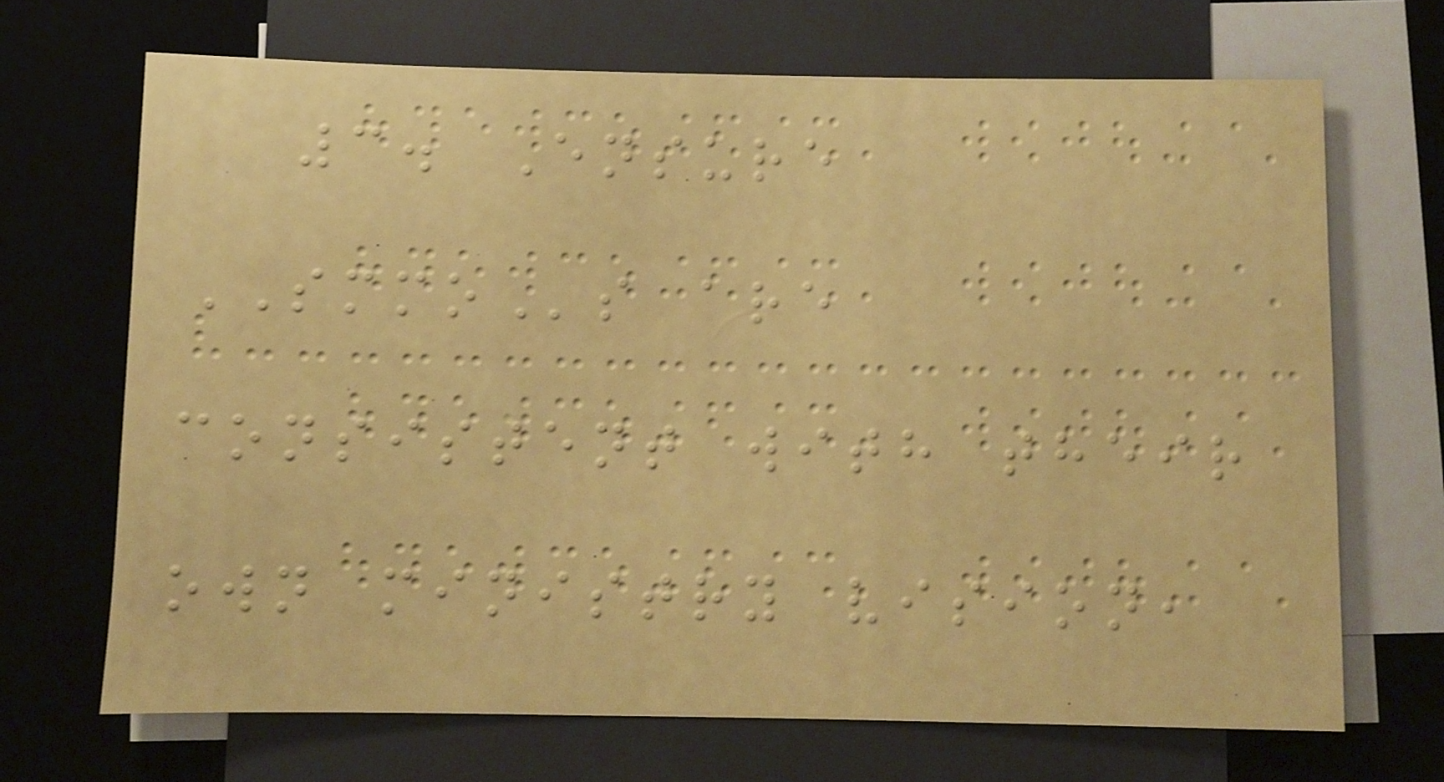3. Ensure
SMMOs are
consistent with their
own ministry vision,
